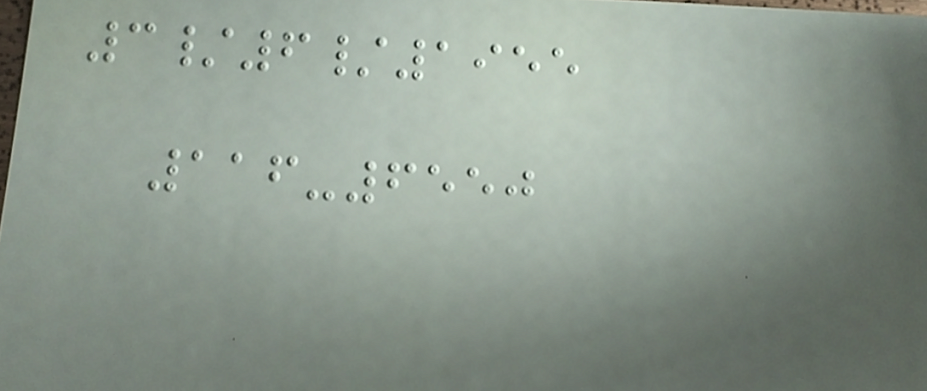3/6/1955
116-6550
